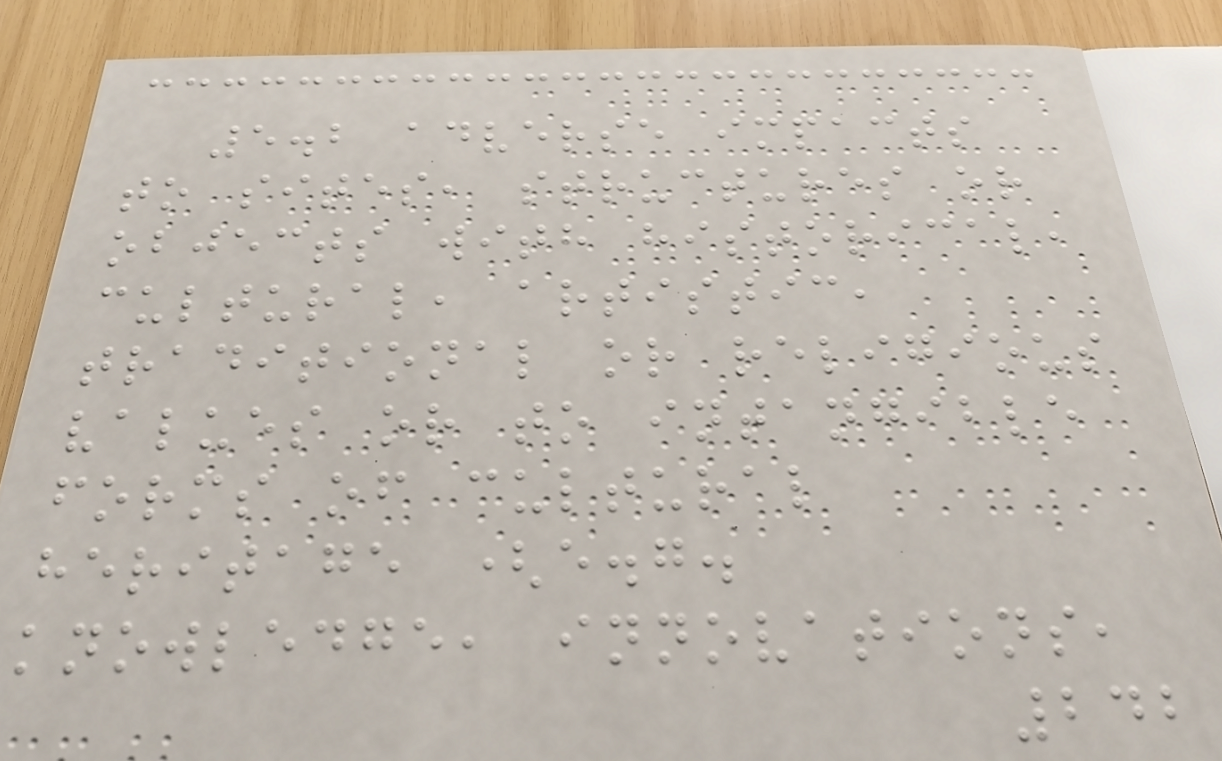5.2 adverse impacts
to sites, structures or
objects with historical,
cultural, artistic,
traditional or religious
values or to intangible
forms of cultural
heritage (e.g.
knowledge, innovations,
242
